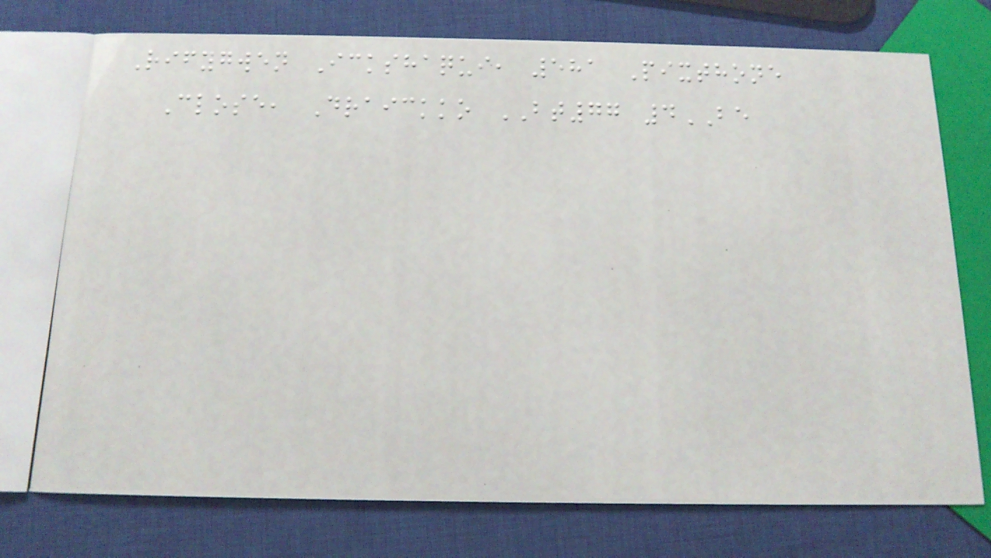Rifygwen Ickshaqui, 581 Pixthone
Close, Draickko BT77 4BE
